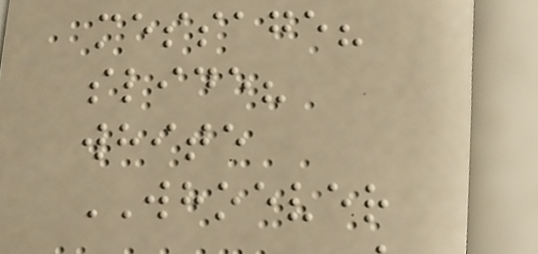message?
slide?
white
WHOEVER
